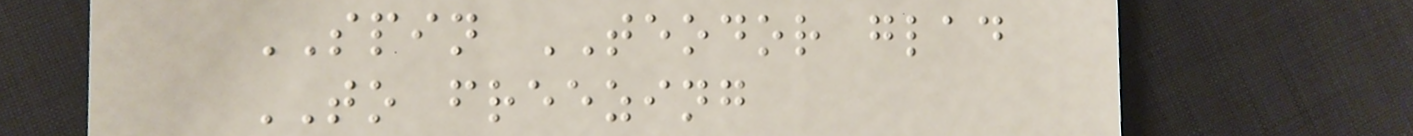SPIN TEODOR glad
TO freezing
